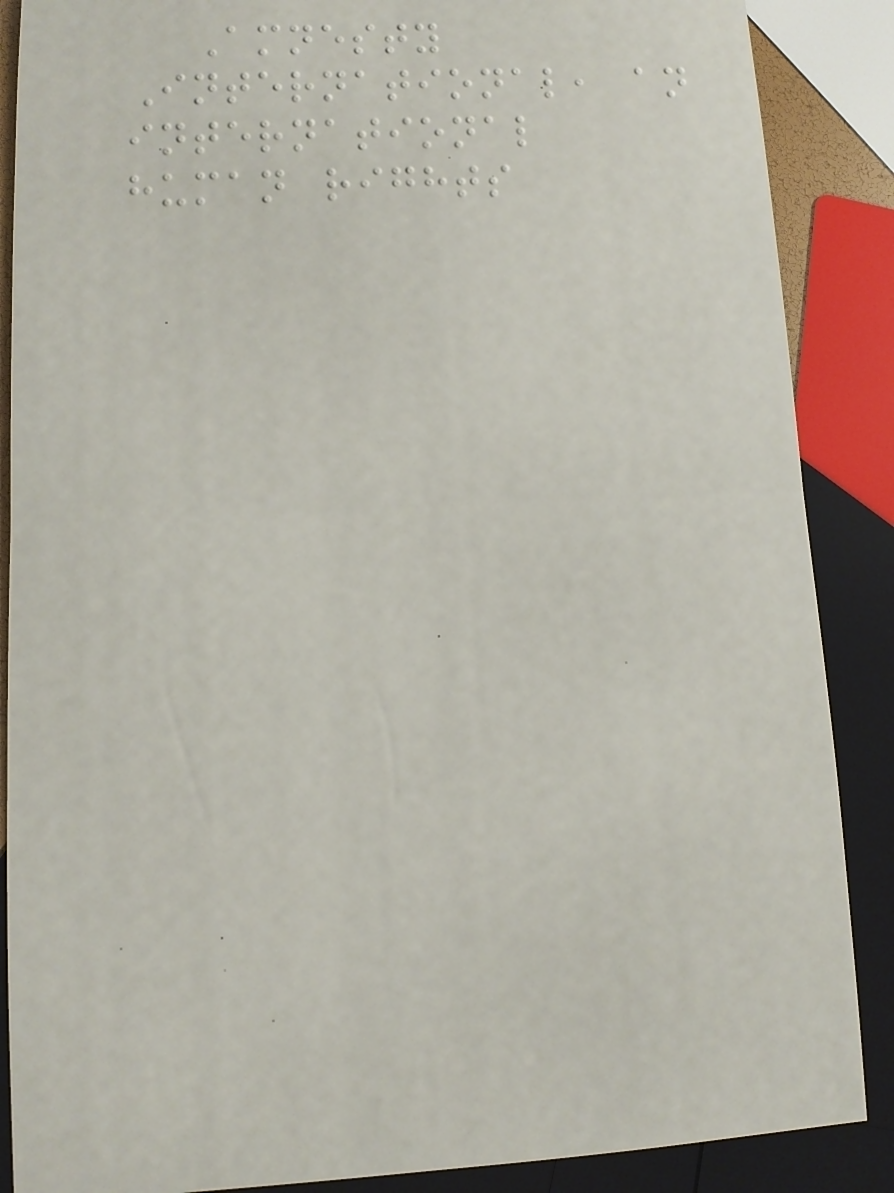Amnesty
International, an
international
human rights
